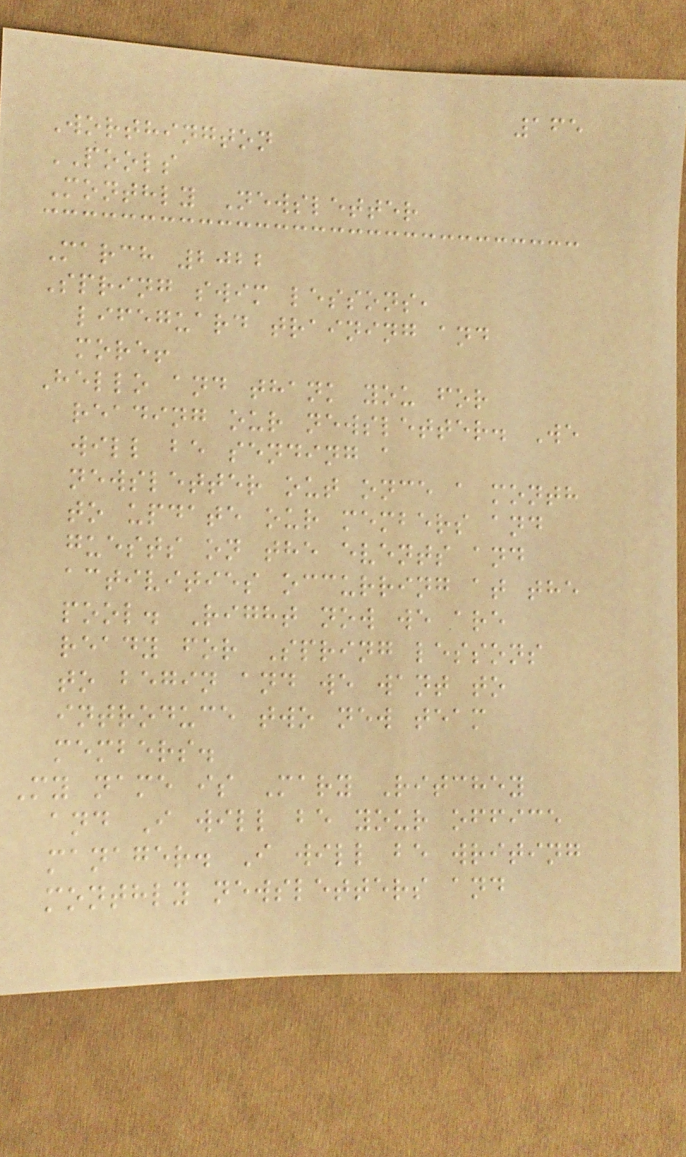165
Worthington
POOLS
Monthly Newsletter
March 2022
Spring swim lessons,
lifeguard training and
more!
Hello and thank you for
reading our newsletter. We
will be sending a
newsletter out once a month
to update our members and
guests on the events and
activities occurring at the
pool. Right now we are
ready for Spring lessons
to begin and we want to
introduce two new team
members.
My name is Mary Ritchey
and I will be your office
manager. I will be writing
monthly newsletters and
